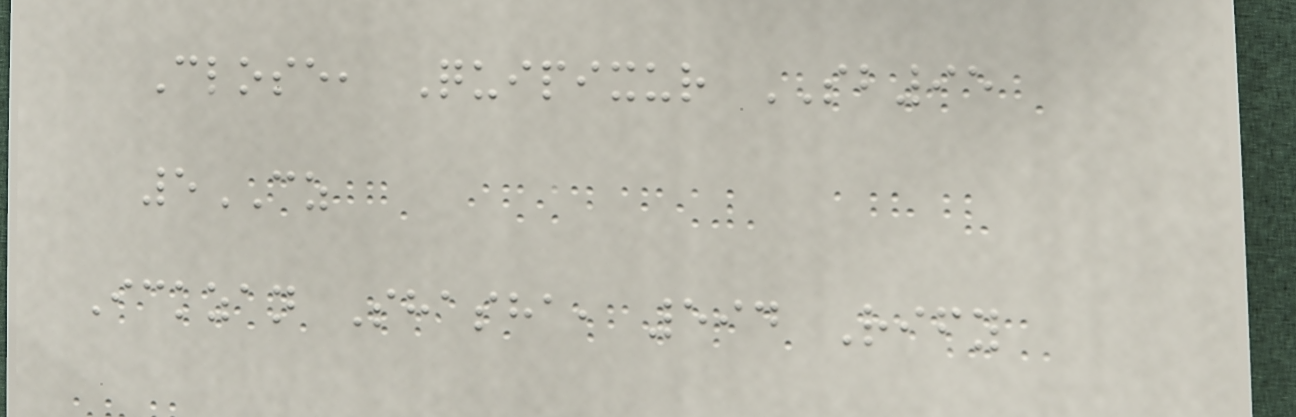Close, Quipixur SB95
5CZ
Ickzan Shasha, 594 Rify
